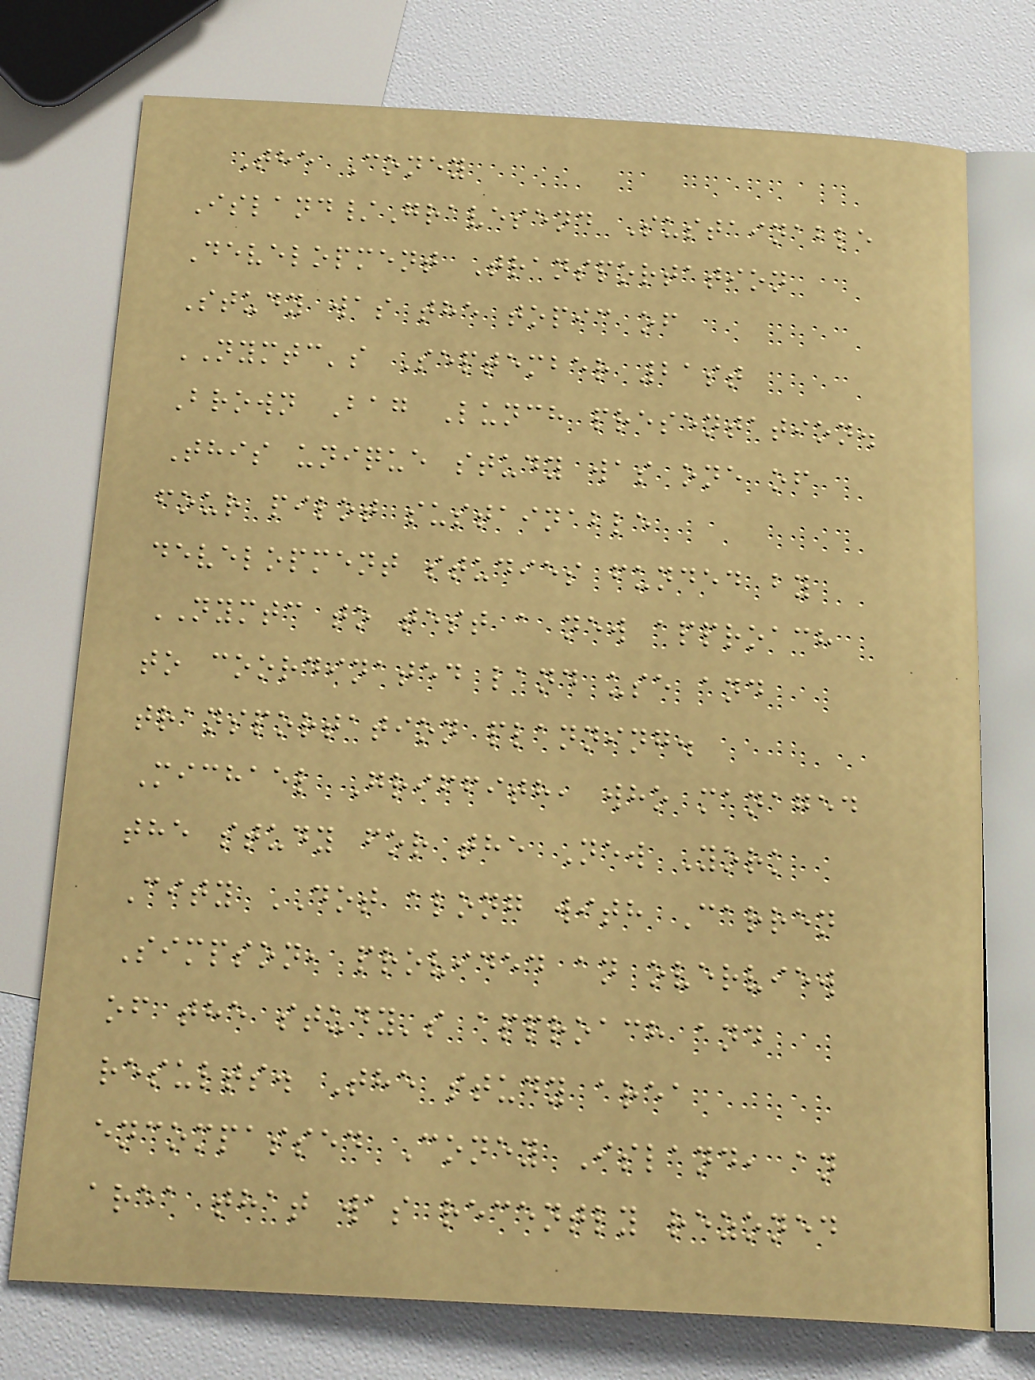The Coney
Island/Gravesend Sustainable
Development Transportation
Study was the topic of
NYMTC's September 21st
Brown Bag Lunch presentation.
This unique study was one of
four pilot sustainable
development studies funded by
NYMTC to test a new approach
to coordinated land use and
transportation planning.
Michael Griffith, who managed
the study for the New York
City DOT along with Carren
Simpson, provided an overview
of the study's approach and
results. The study area
encompassed Coney Island, an
area that was recently rezoned
